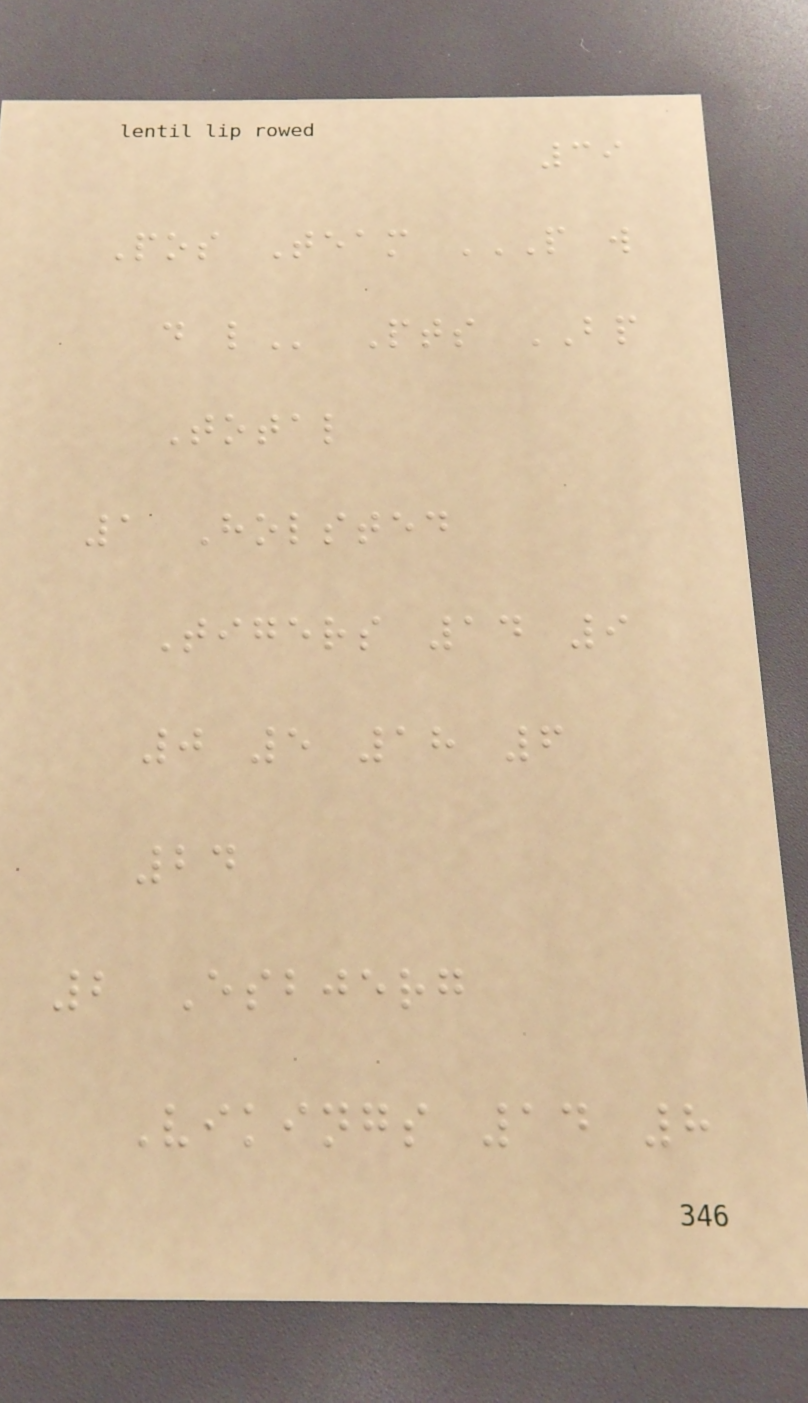39
Pos Team P W
D L Pts BP
Total
1 Holsted
Tigers 14 9
0 5 18 6
24
2 Esbjerg
Vikings 14 8
